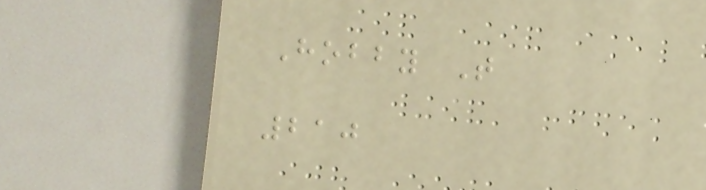Hobby T
210
